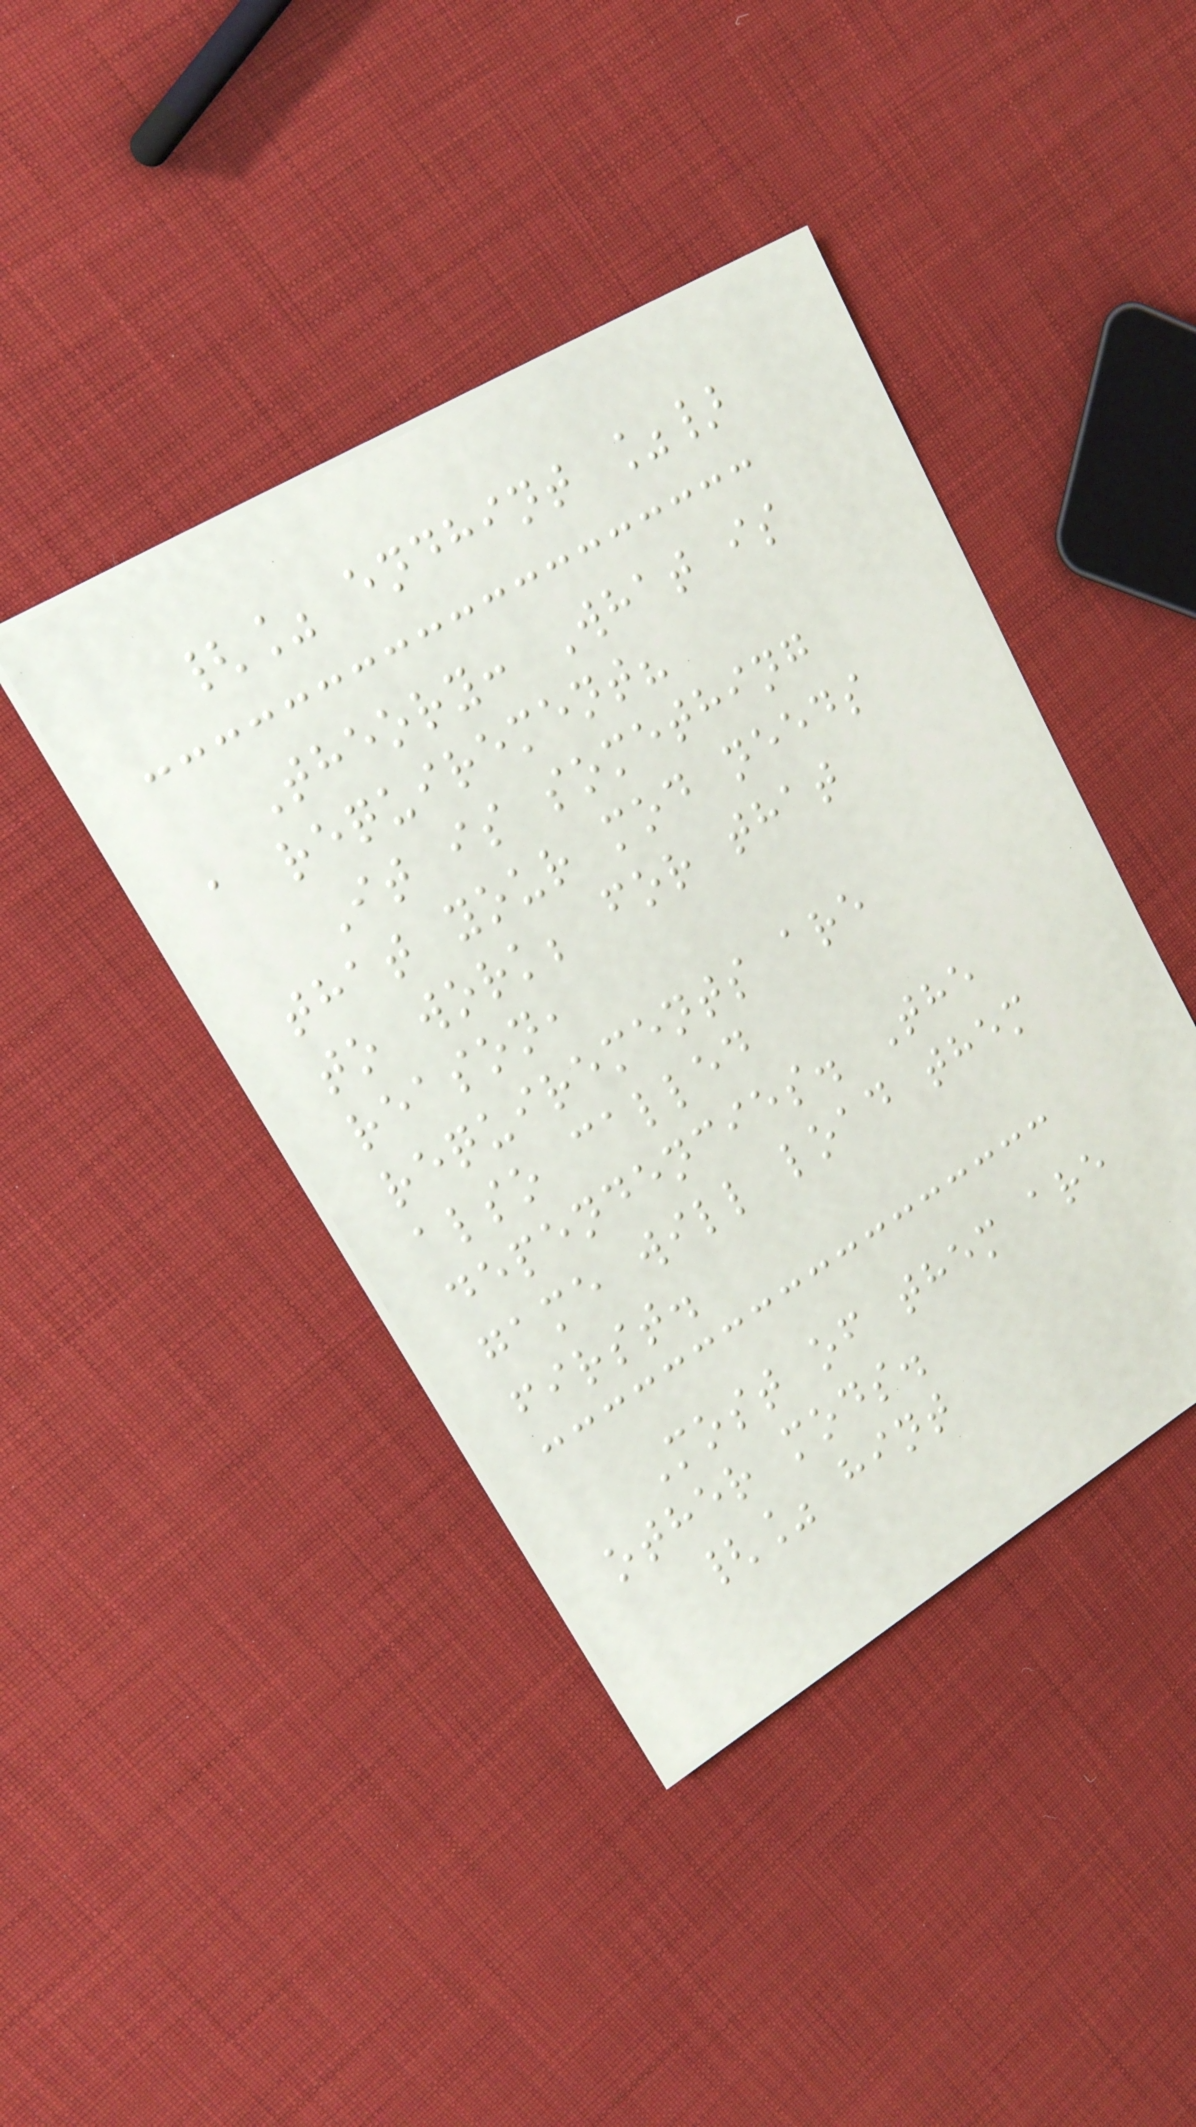{% endhint %}
Theory: What is
a requirement?
It is something
that your mod needs
to work; for that
reason,
requirements are
also called
dependencies. The
game will load them
first.
Most of them are
other mods.
{% hint
